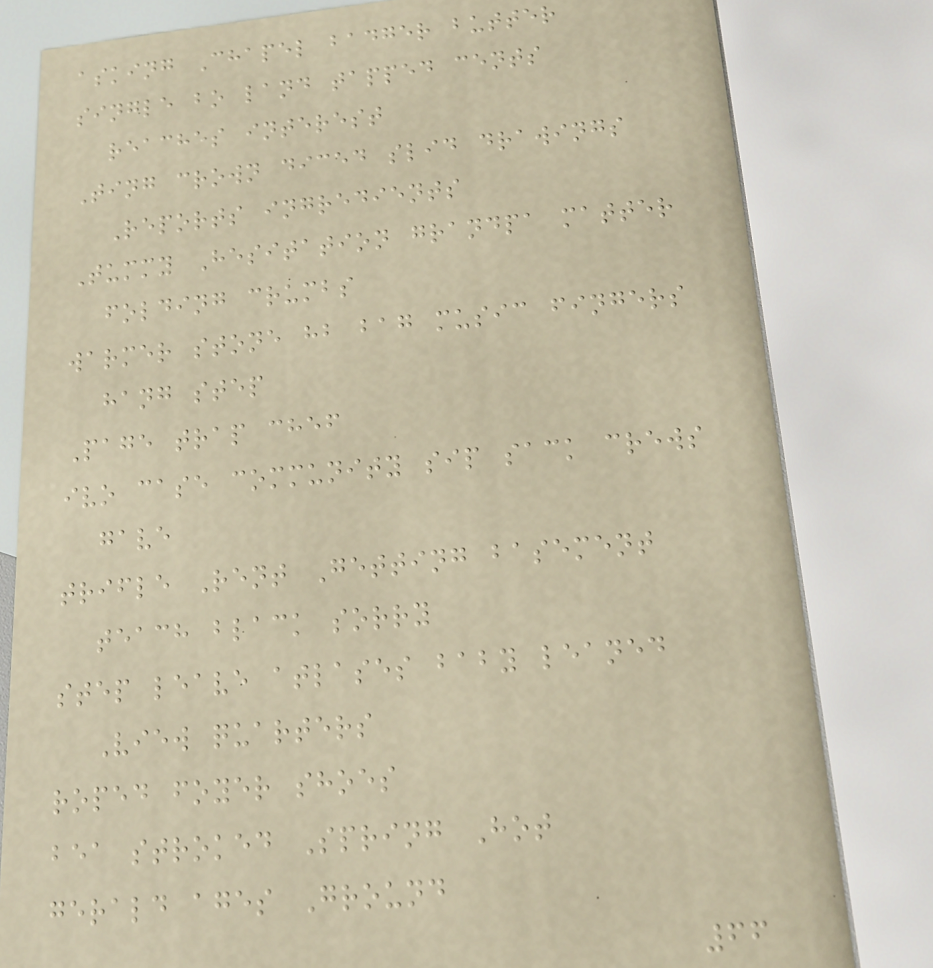asking Chapel badger butter
single bo land tapped cents
reaches interest
Ting crown diced slid drawings
Reports ingredients
Tummy Hesitation grandpa matter
folding crumbs
warmer stone hb bag music fingers
hang step
Page trap chef
ivo case community sip sack crews
gave
trifle Rent Getting basement
teach black sorry
step leave atlases baby leaned
View quarters
roped foyer shoes
bea stroked Spring Hot
gerald ages Ground
66
